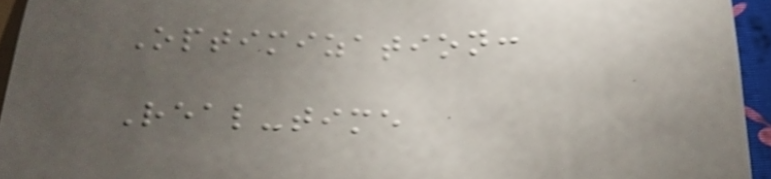Optimization:
Real-time
